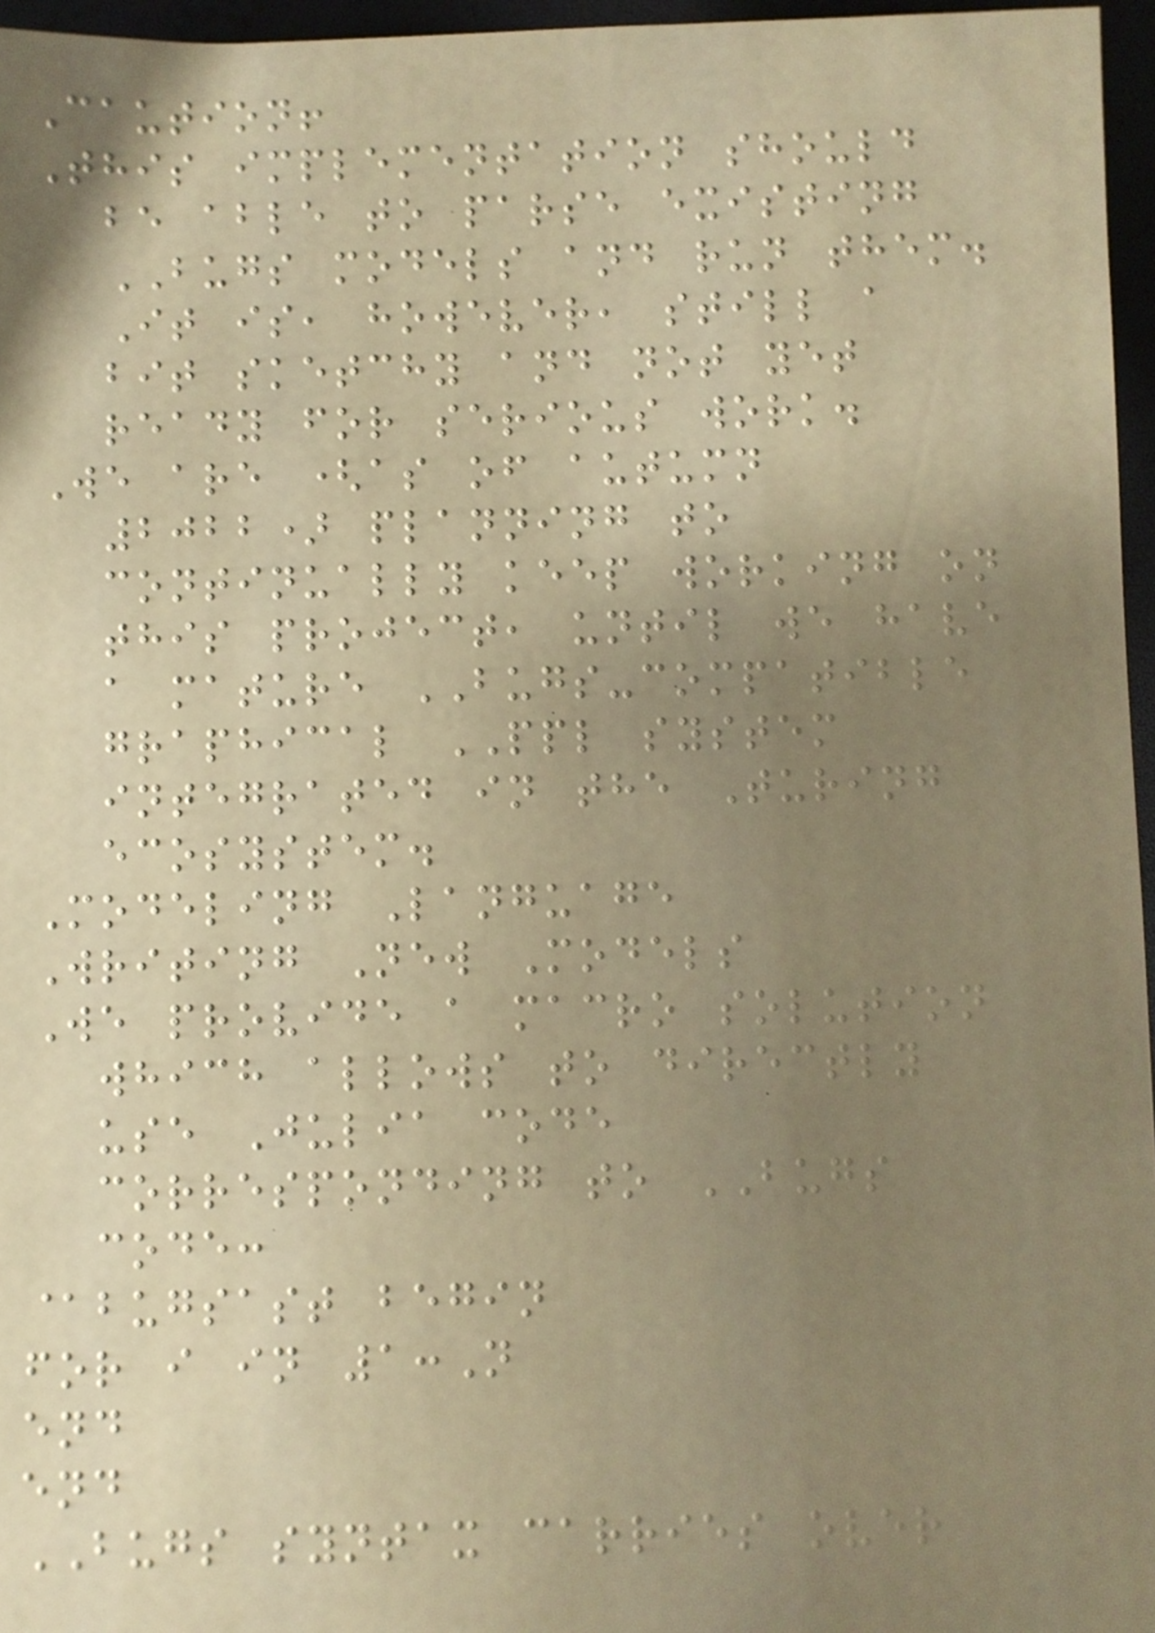Caution!
This implementation should
be able to parse existing
BUGS models and run them.
It is, however, still a
bit sketchy and not yet
ready for serious work.
We are (as of autumn
2022) planning to
continually keep working on
this project, until we have
a mature BUGS-compatible
graphical PPL system
integrated in the Turing
ecosystem.
Modeling Language
Writing New Models
We provide a macro solution
which allows to directly
use Julia code
corresponding to BUGS
code:
@bugsast begin
for i in 1:N
end
end
BUGS syntax carries over
